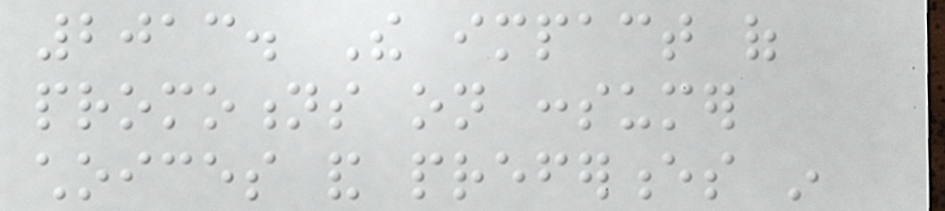2013. The impact of
promotions on consumer
choices and preferences in
